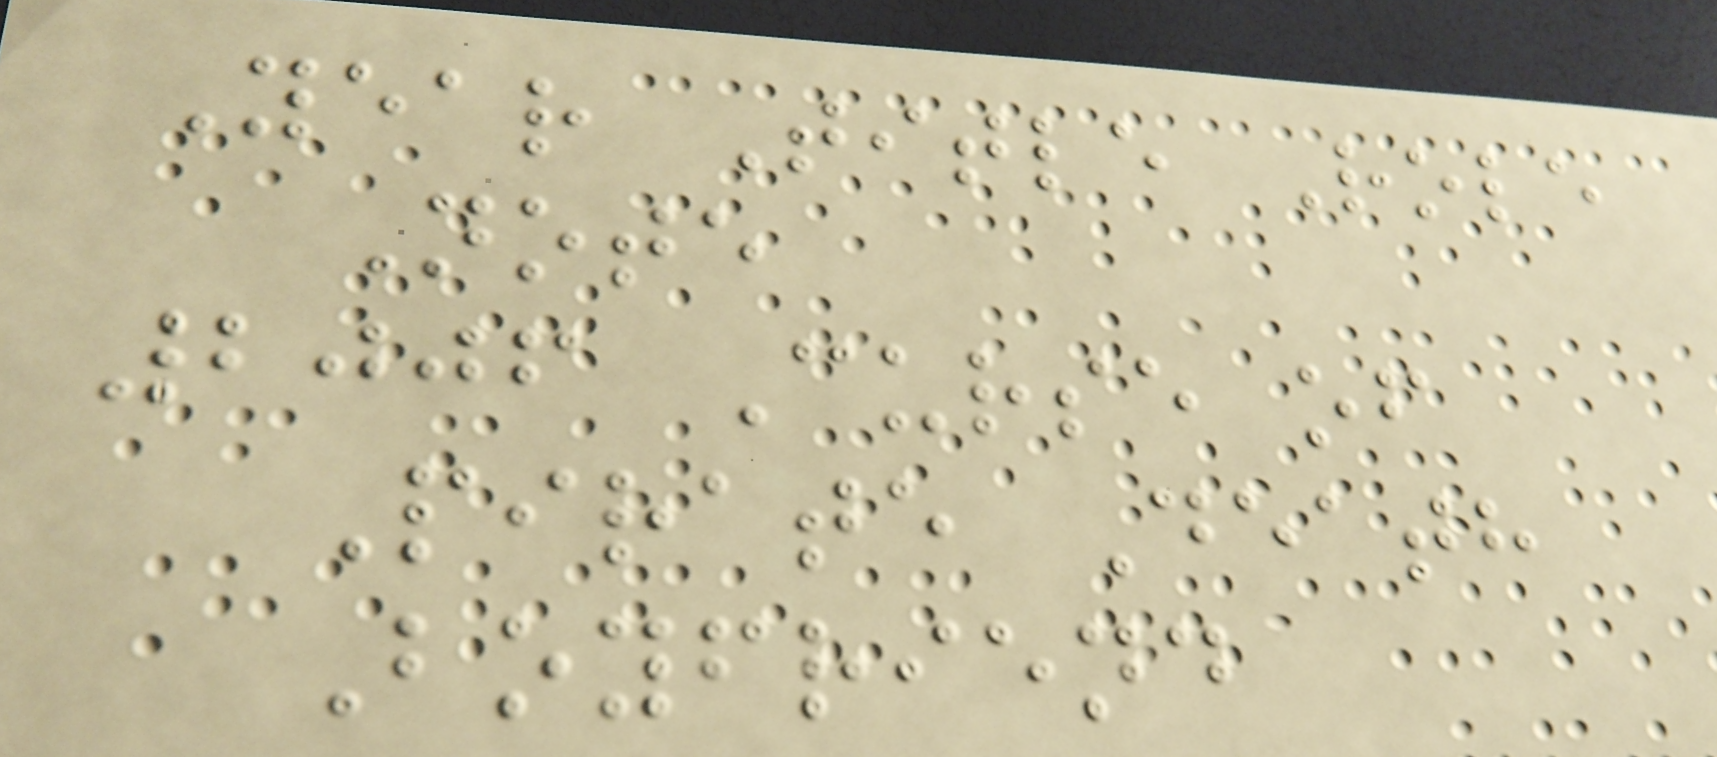Year Title Role
Note
2006 Curse of
Pirate Death
Boyfriend
